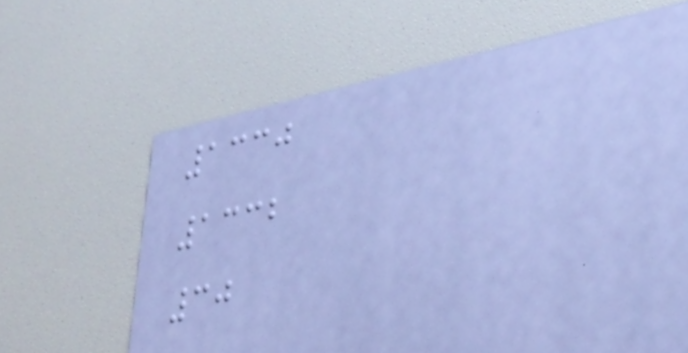1330
1332
30
